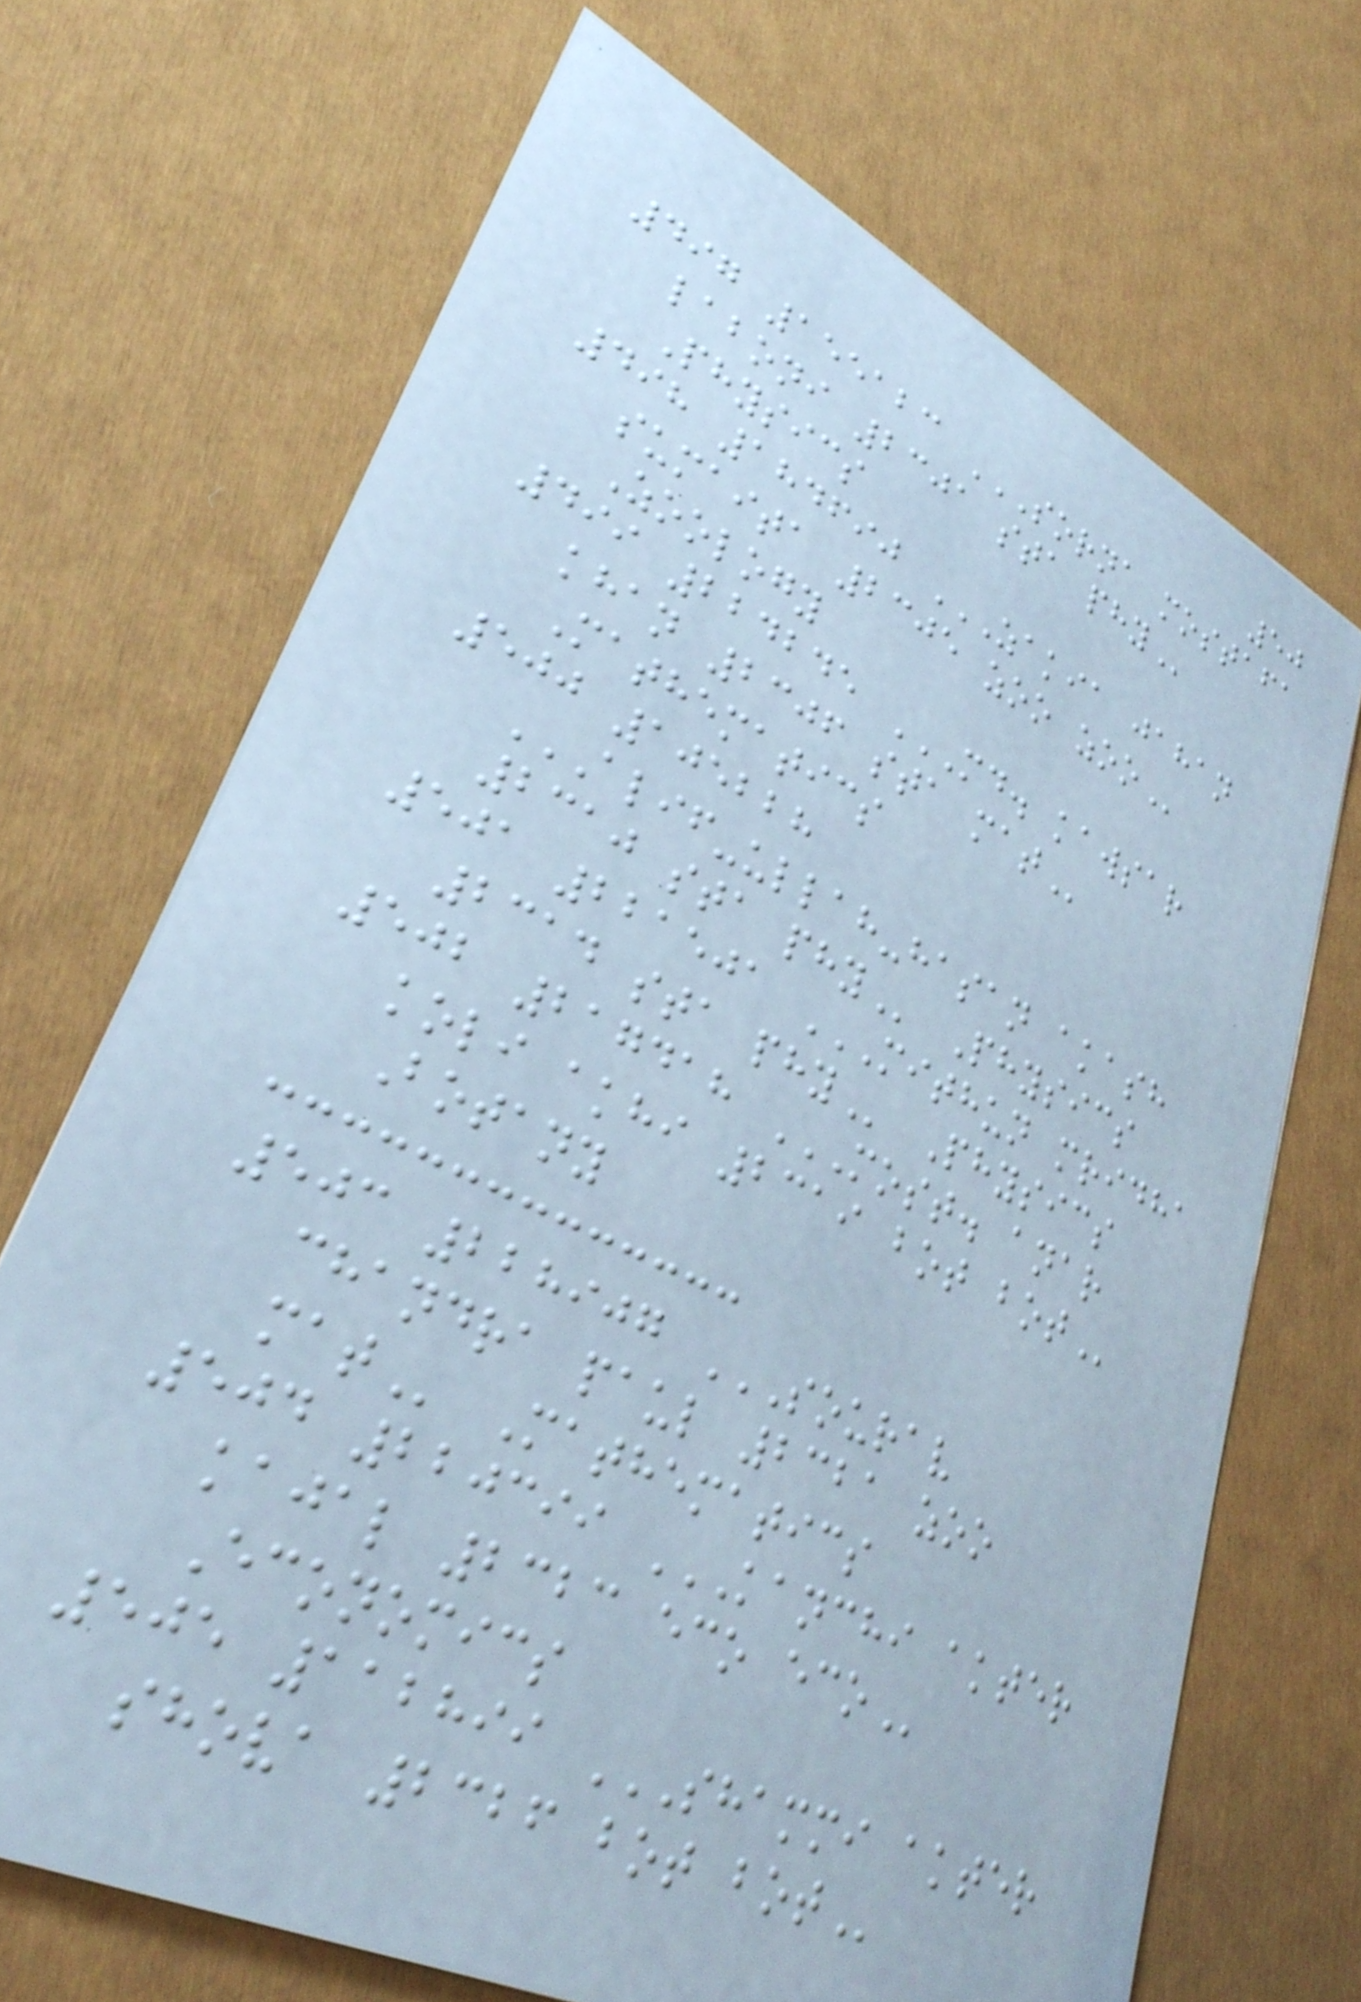50
497 155123 SORNA MOSTAFA
LABONI 2301 STA PHY
Physics
498 184690 ZAKIA JAHAN
SUMAITA 2305 ZOO ZOO
Zoology
499 224245 MD. KAWSAR
KHAN 2306 STA MAT
Mathematics
500 105228
ALIF-ULLAH-HASAN AKASH
2310 STA PHY Physics
501 221501 MITHUN MRIDHA
2314 STA PHY Physics
502 217418 MOST. ANAR
KOLI AKHI 2319 BOT BOT
Botany
503 228907 SOURAV
CHANDRA PAUL 2321 ZOO
MAT Mathematics
504 220399 KANCHI AKTER
KAJAL 2323 ECO ECO
Economics
505 112899 SHAMMI AKTER
SHOVA 2326 BOT BOT
